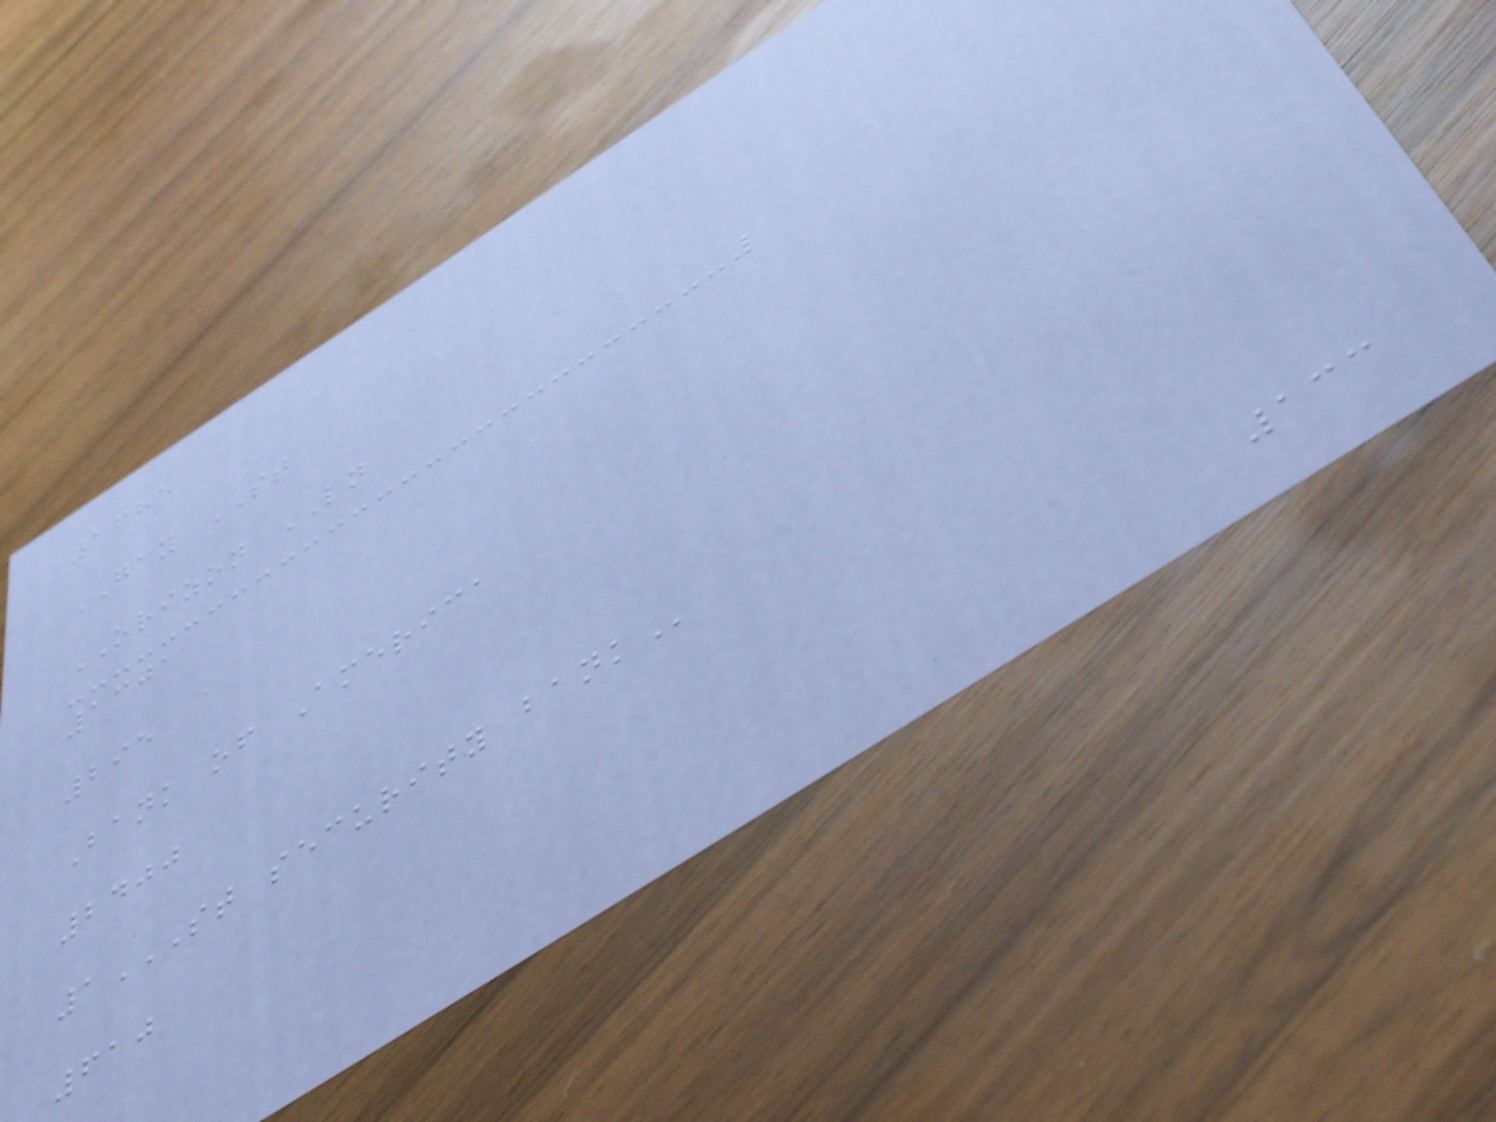1685
GAY ST
ORIZON LN
1301
295
Bank of America
2400
1ST SECURITY BANK
610
133
